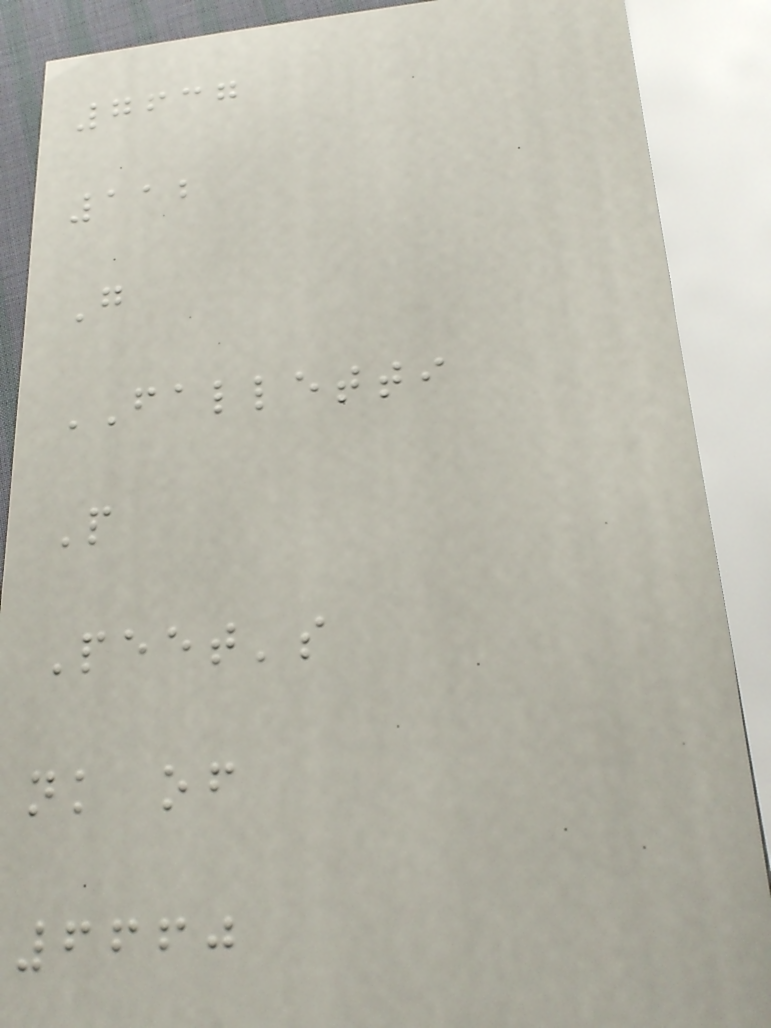7637
112
G
FALLETTI
P
Peet's
nk of
6660
